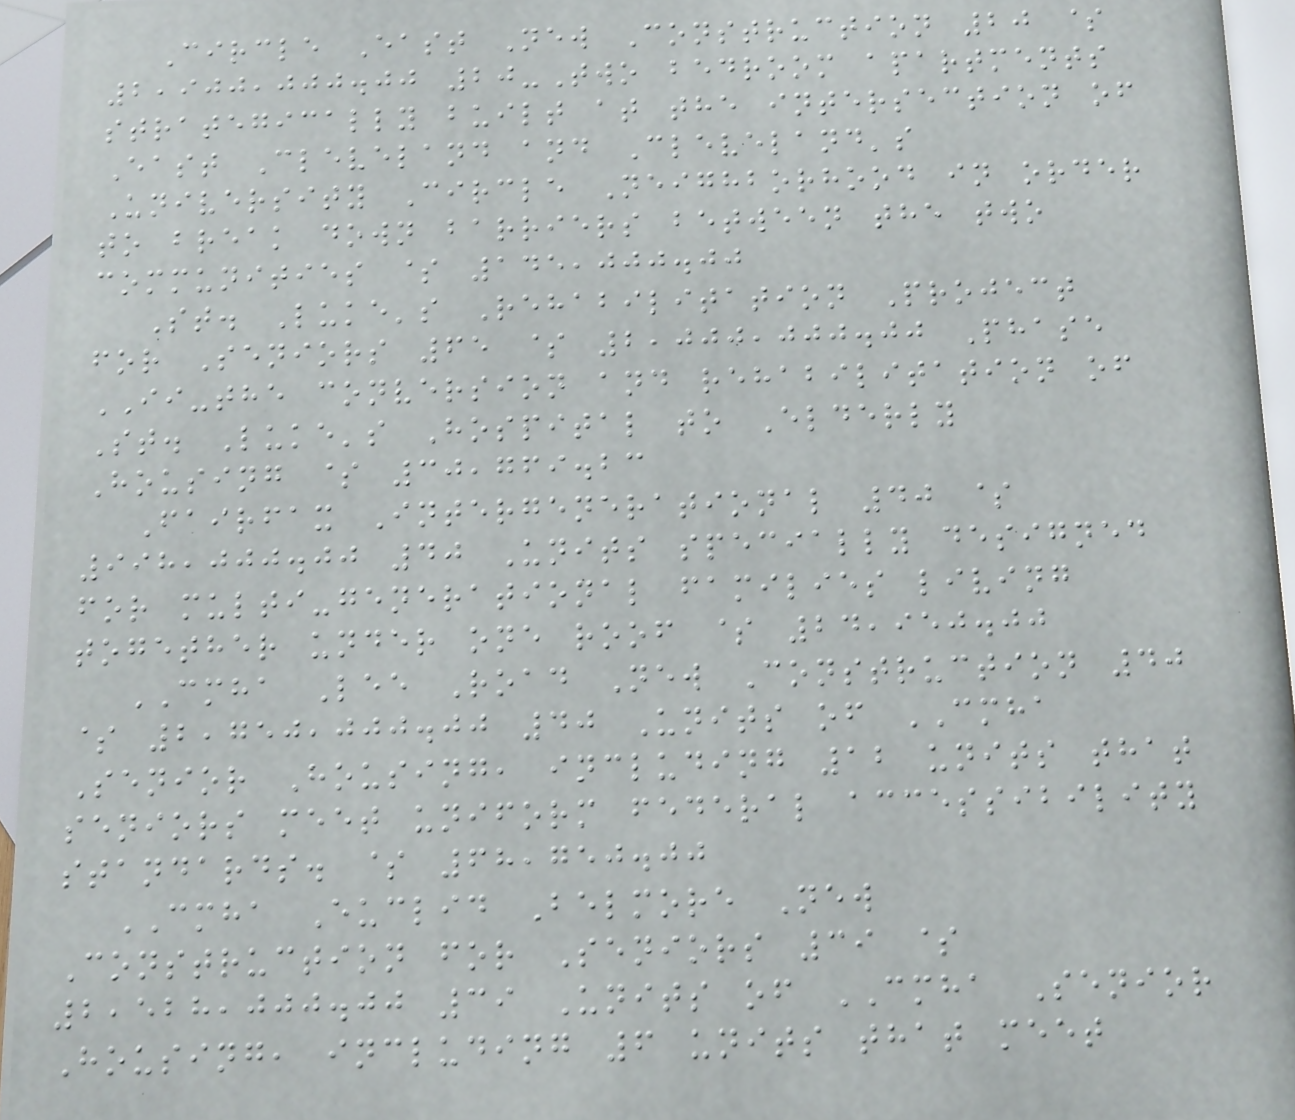Circle East New Construction 20 $
2,900,000.00 20-Two bedroom apartments
strategically built at the intersection of
East Cleveland and Cleveland's
University Circle Neighborhood in order
to break down barriers between the two
communities $ 145,000.00
St. Luke's Rehabilitation Project
for Seniors 65 $ 2,000,000.00 Phase
II-the conversion and rehabilitation of
St. Luke's Hospital to Elderly
Housing $ 30,769.23
Fairfax Intergenerational 40 $
998,000.00 40 Units specially designed
for multi-generational families living
together under one roof $ 24,950.00
CMHA Lee Road New Construction 40
$ 2,750,000.00 40 Units of CMHA
Senior Housing, including 12 units that
seniors meet uniform federal accessibility
standards. $ 68,750.00
CMHA Euclid Belmore New
Construction for Seniors 39 $
2,528,000.00 39 Units of CMHA Senior
Housing, including 6 units that meet
